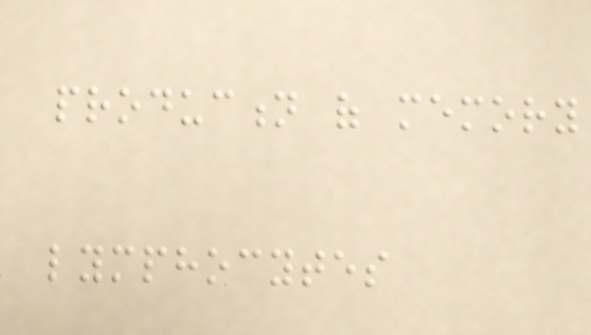production of memory
lymphocytes
